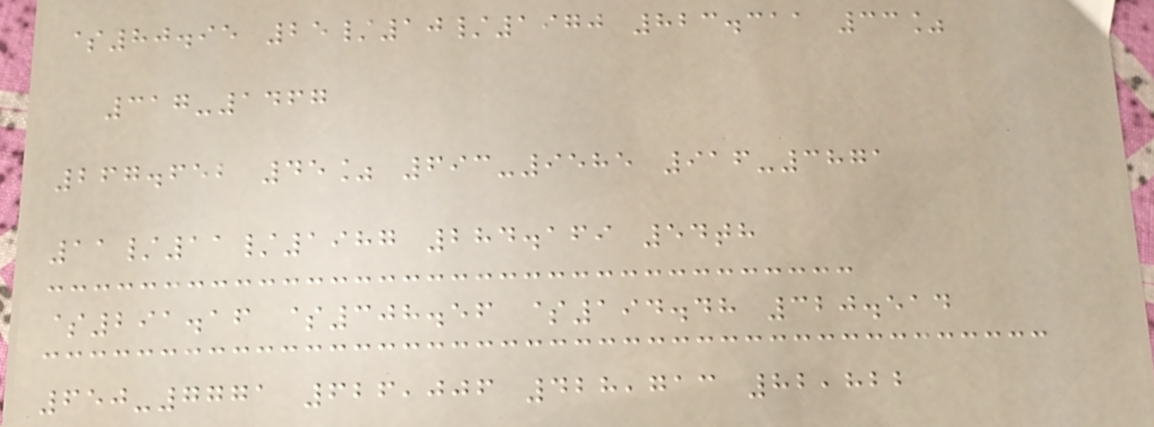$80.95 25/10/1970 823.311 33%
317-1467
267.652 45% 693-9585 916-3871
11/11/1987 284.169 54th
$291.16 $308.56 $194.48 320.514
650-7771 626,006 428,713 82,822
